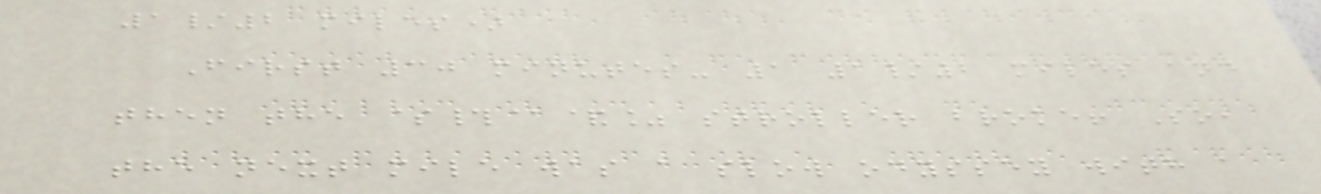1/2 miles)
First 30 minutes- 1 1/2 miles and
then the $#@&% stroller broke! So,
the next mile was a slow odyssey with a
